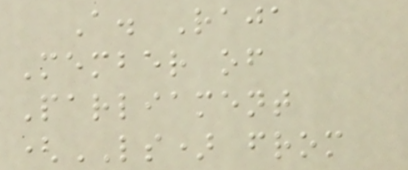A. Raja
Member of
Parliament
(LS) from
